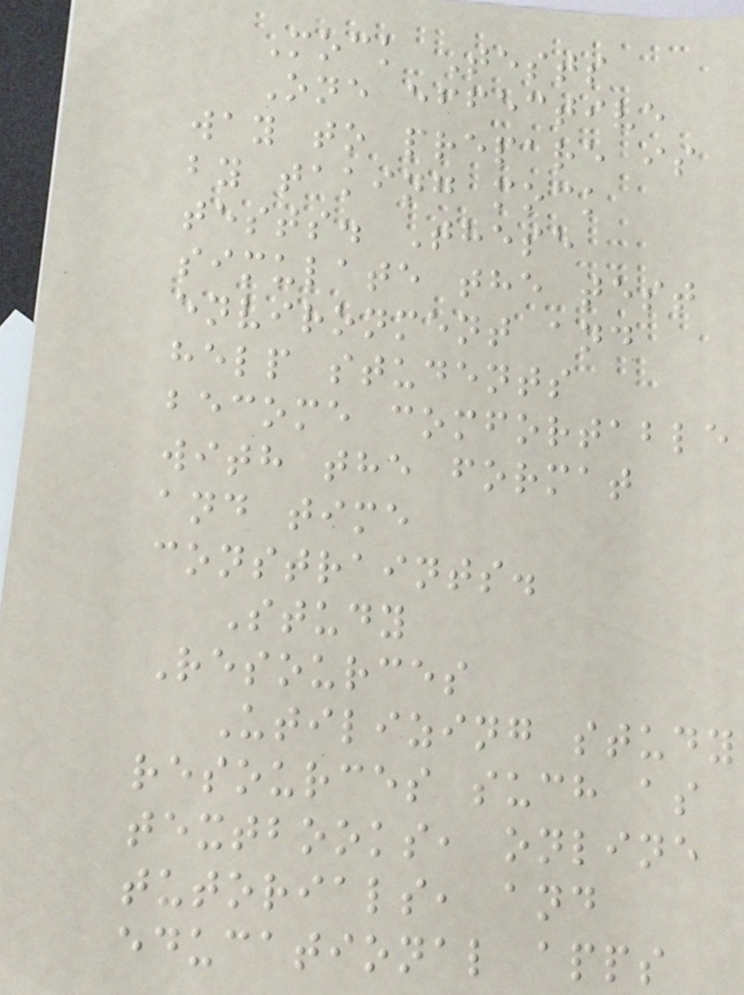Mock Tests
One effective
way to prepare is
by taking mock
tests. These
simulate the test
environment and
help students
become comfortable
with the format
and time
constraints.
Study
Resources
Utilizing study
resources such as
textbooks, online
tutorials, and
educational apps
